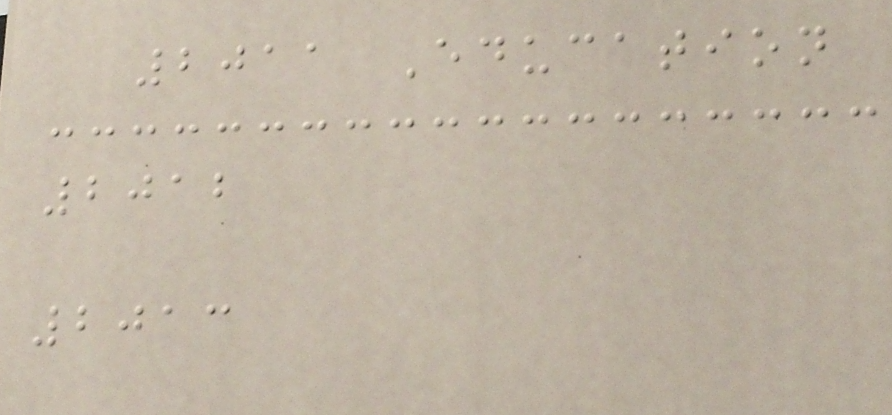2011 Education
2012
2013
